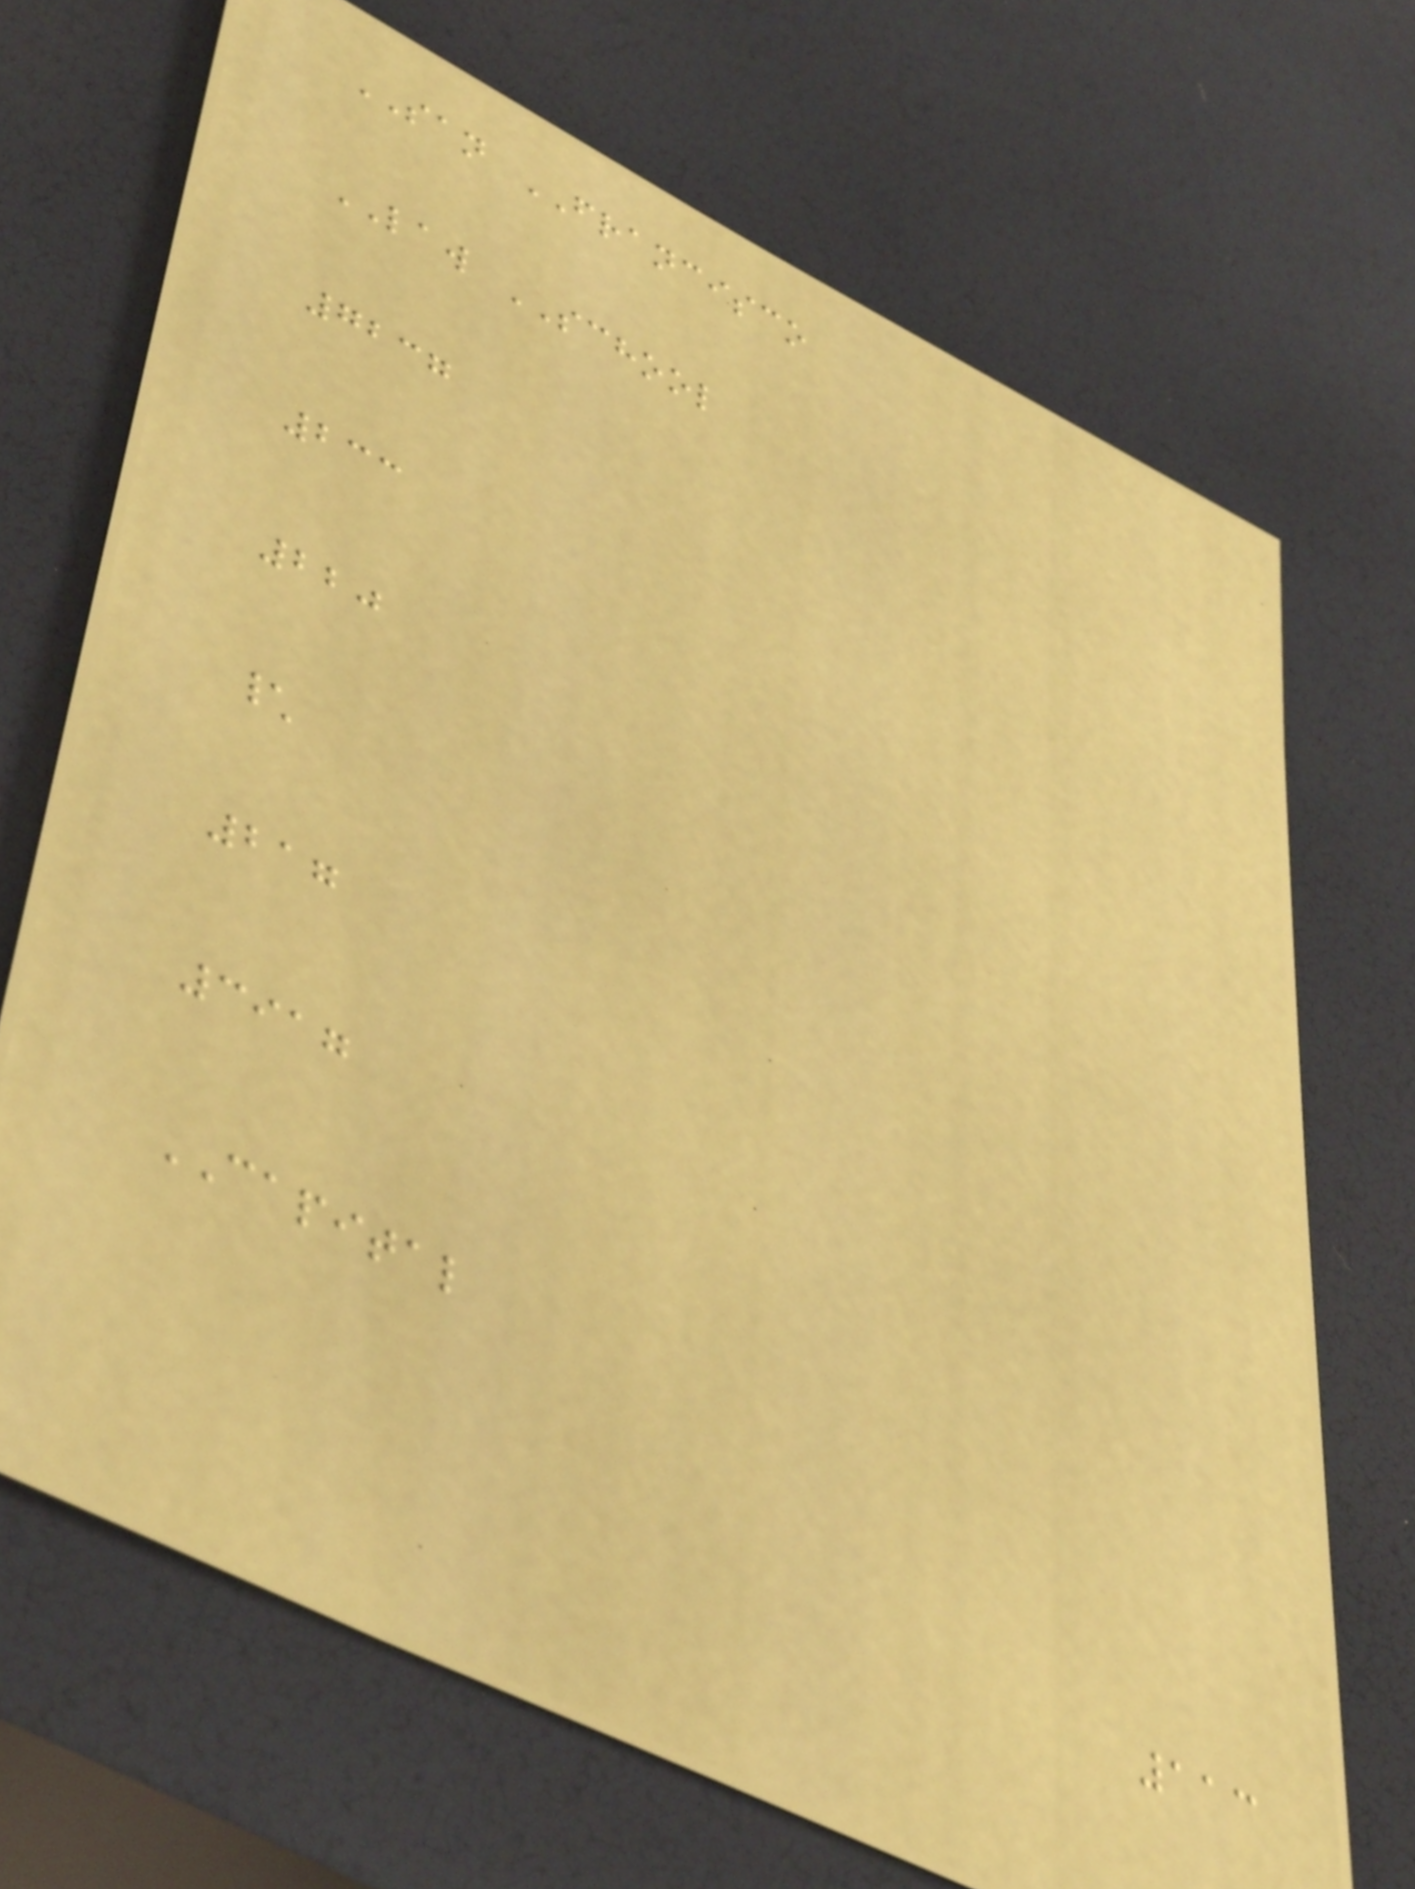SAN FRANCISCO
LAW SCHOOL
7237
233
220
\
217
3917
CAPITAL
113
